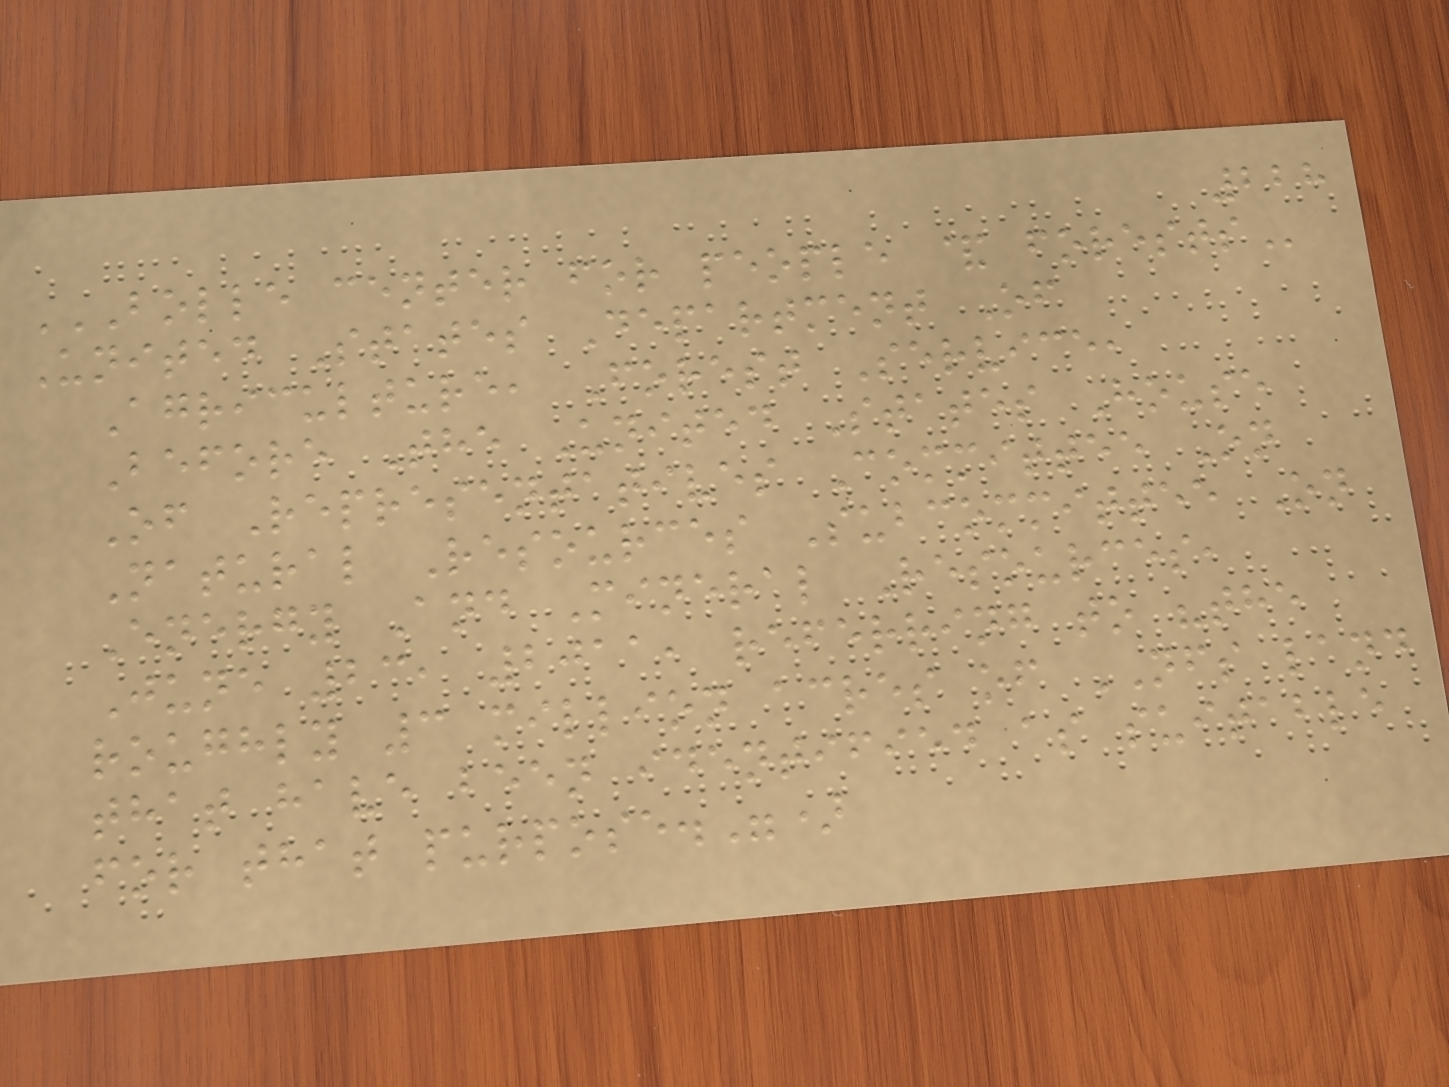228
BOLLE CENTER FOR PEOPLE & FORESTS
United States Department Of
Agriculture, Forest Service,
Before The United States House
Of Representatives Committee On
Natural Resources Subcommittee On
Energy And Mineral Resources,
June 23, 2011, referring to "the
roughly 3 million acres of NFS land
that have been identified as suitable
for that purpose.")
